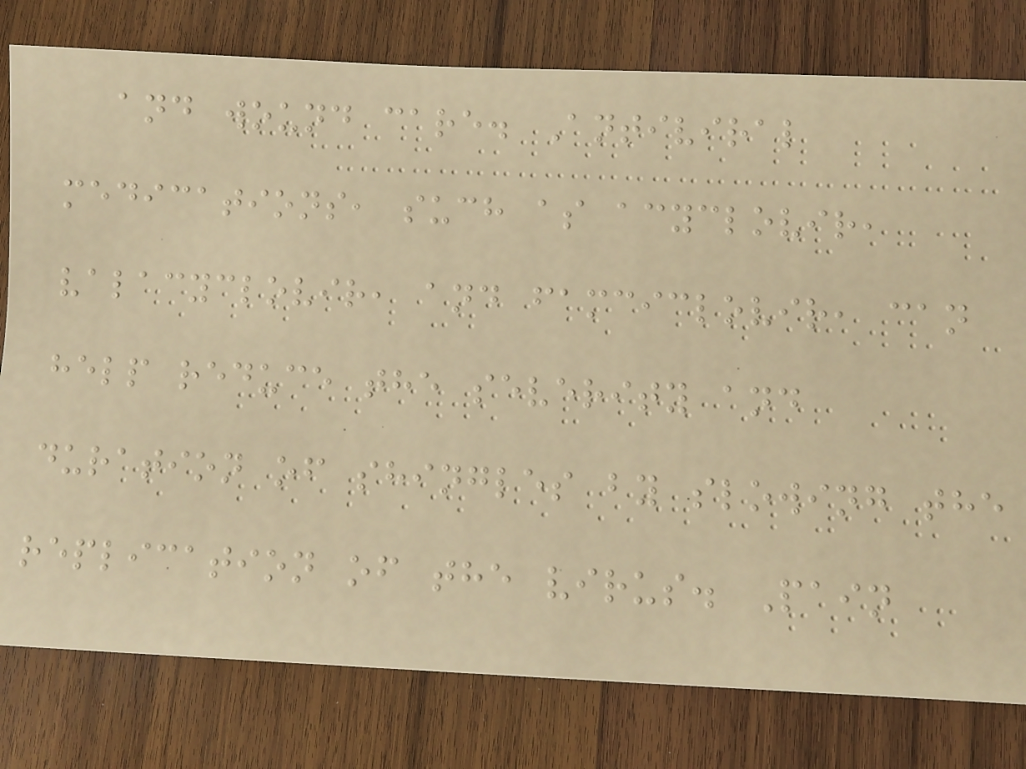and wound care. Antiviral
medications, such as acyclovir,
valacyclovir, and famciclovir, can
help reduce the severity and
duration of shingles by slowing the
replication of the virus. Pain
